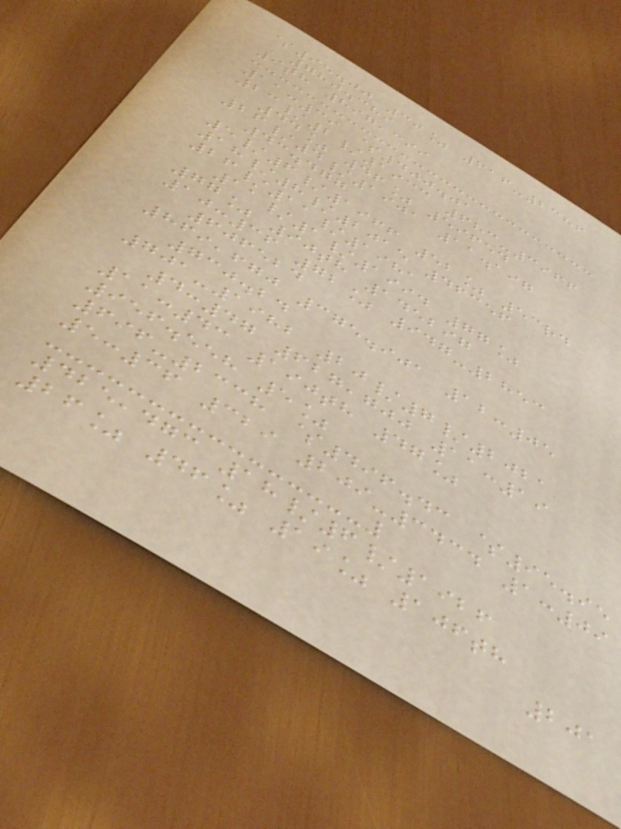$95.00 30% 616-2386
780.389
9th 897,399
11:39 $400.01
23/2/1933 683-3966
44% 46% 59654
26/4/1901 11.197
43.477
5/6/1966 52% 53rd
18/8/2015 46356
26/11/1981
11/1/1994 77%
77% 90th 145297
10:36 72% 947-2853
606524
869,670 375.901 12:05
730.24
701-1982 20/7/2021
4:47 627,700 11:19
11:43 190th 47%
956.558 5%
696-2338 $496.43 $95.95
5:36 329 209-3434 1:09
425,473 18/6/1926
26% 46% 19% 106th
201
